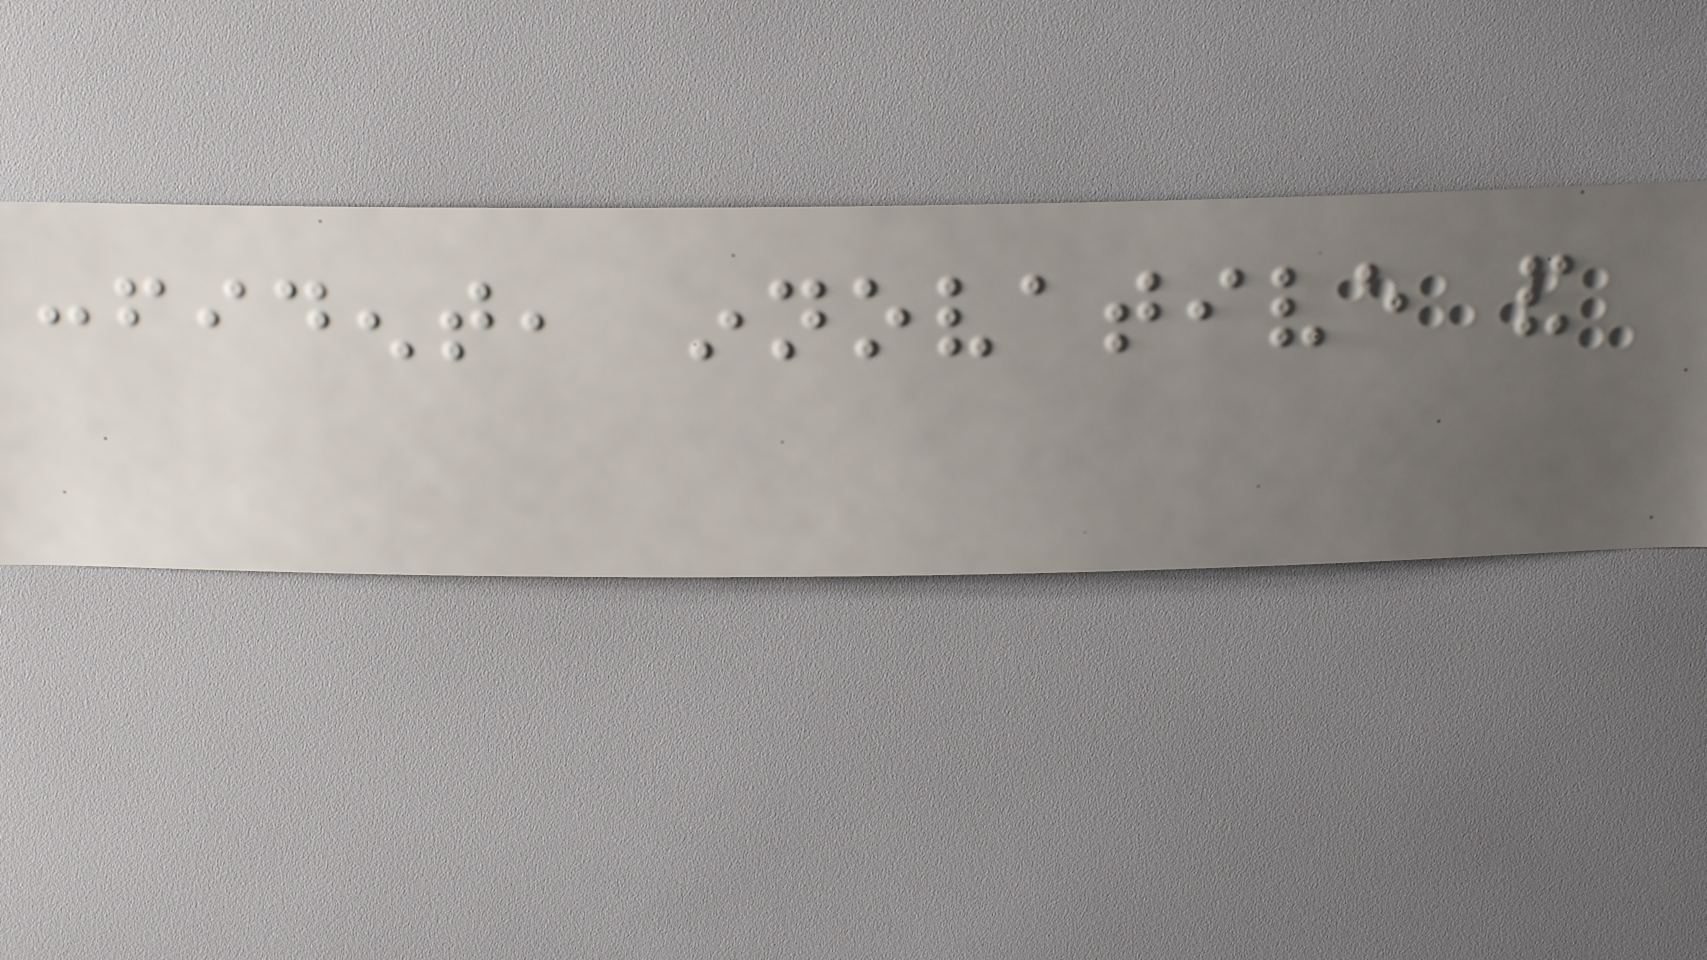confident, innovative and
